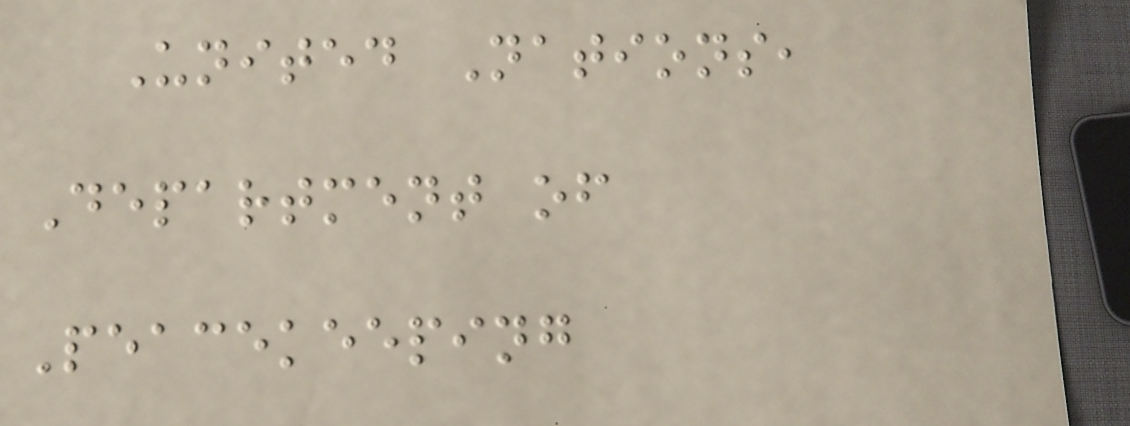United Nations,
Department of
Peacekeeping
